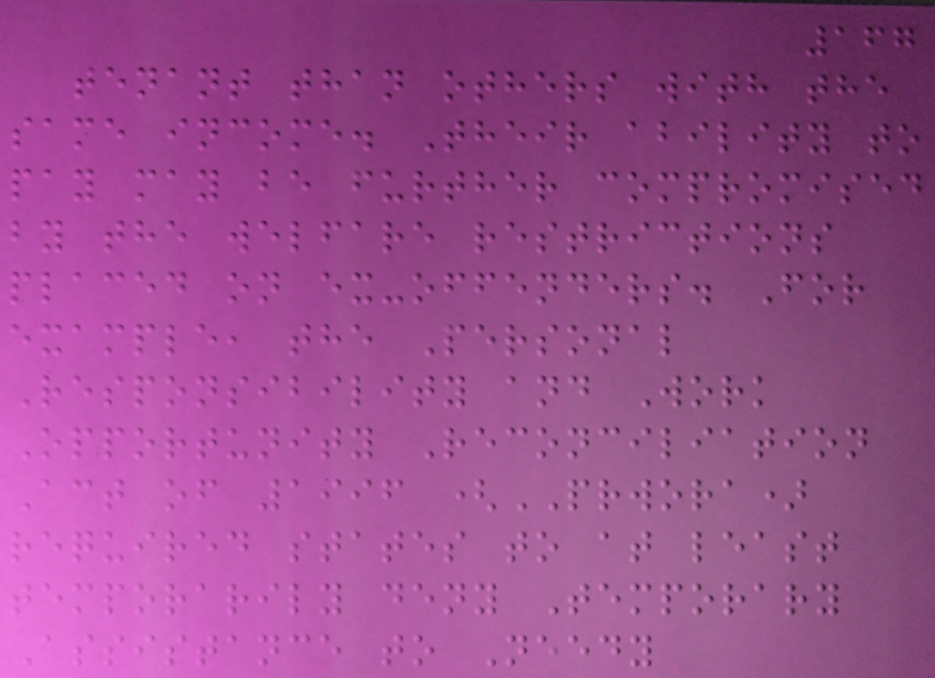167
tenant than others with the
same income. Their ability to
pay may be further compromised
by the welfare restrictions
placed on ex-offenders. For
example, the Personal
Responsibility and Work
Opportunity Reconciliation
Act of 1996 (PRWORA)
required states to at least
temporarily deny Temporary
Assistance to Needy
